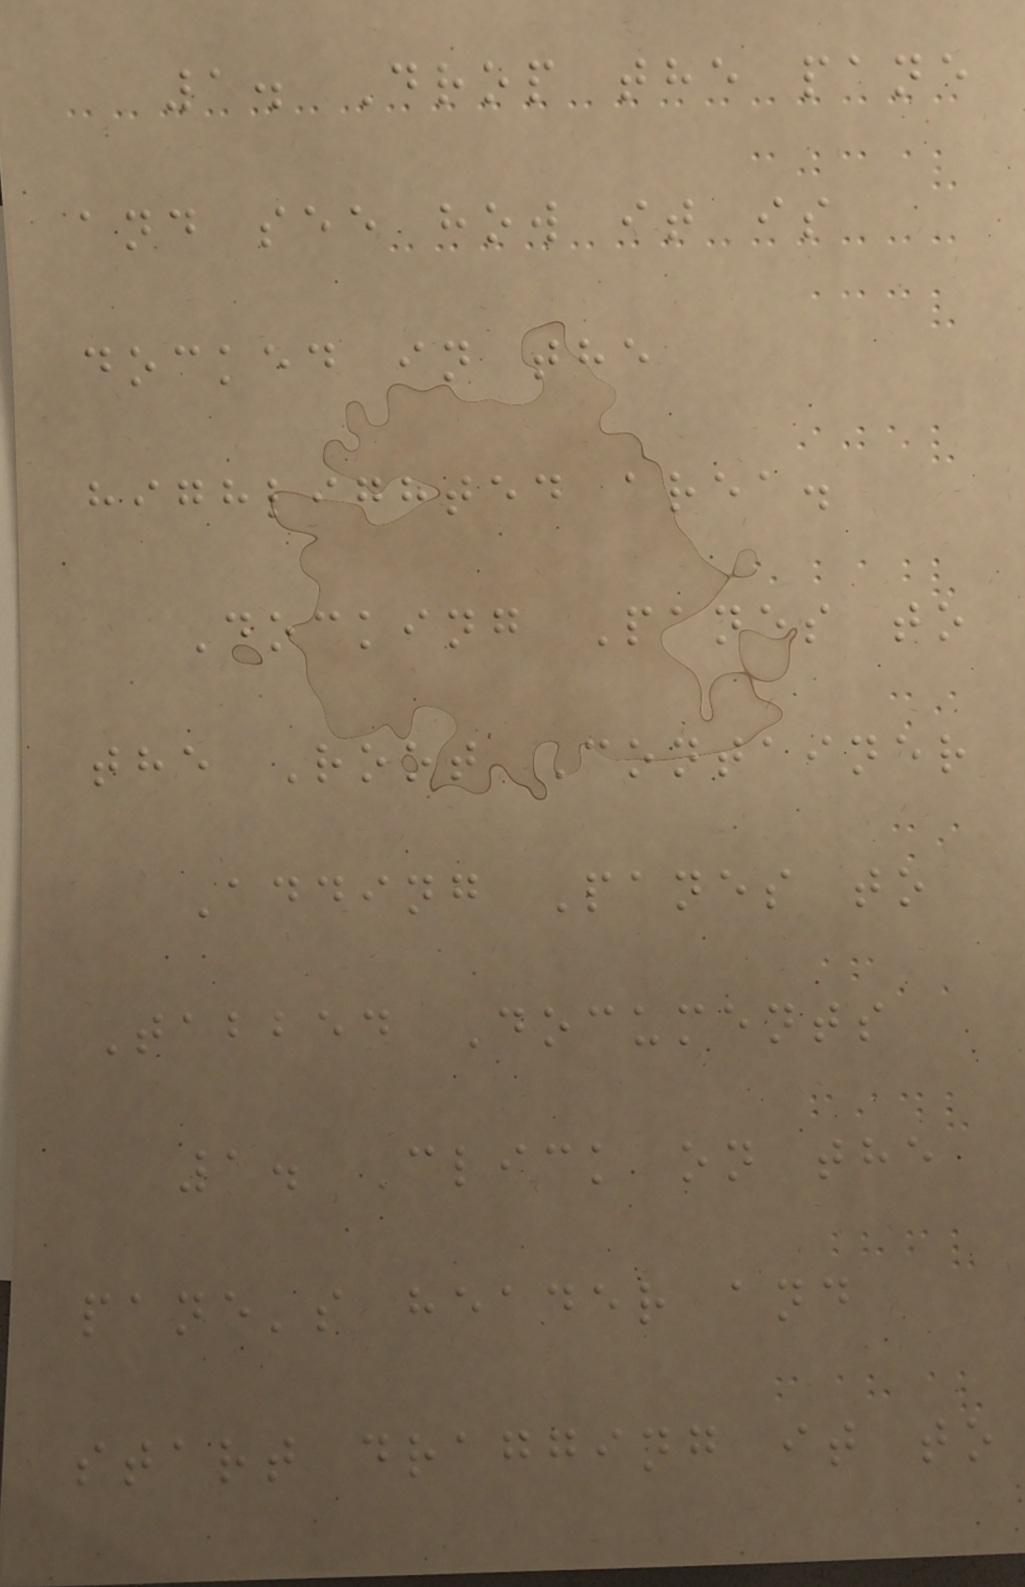1. Drop the pane
and see how it is
docked in the
highlighted area.
Docking Panes to
the Root Container
Adding Panes to
Tabbed Documents
1. Click on the
pane's header and
start dragging it to
